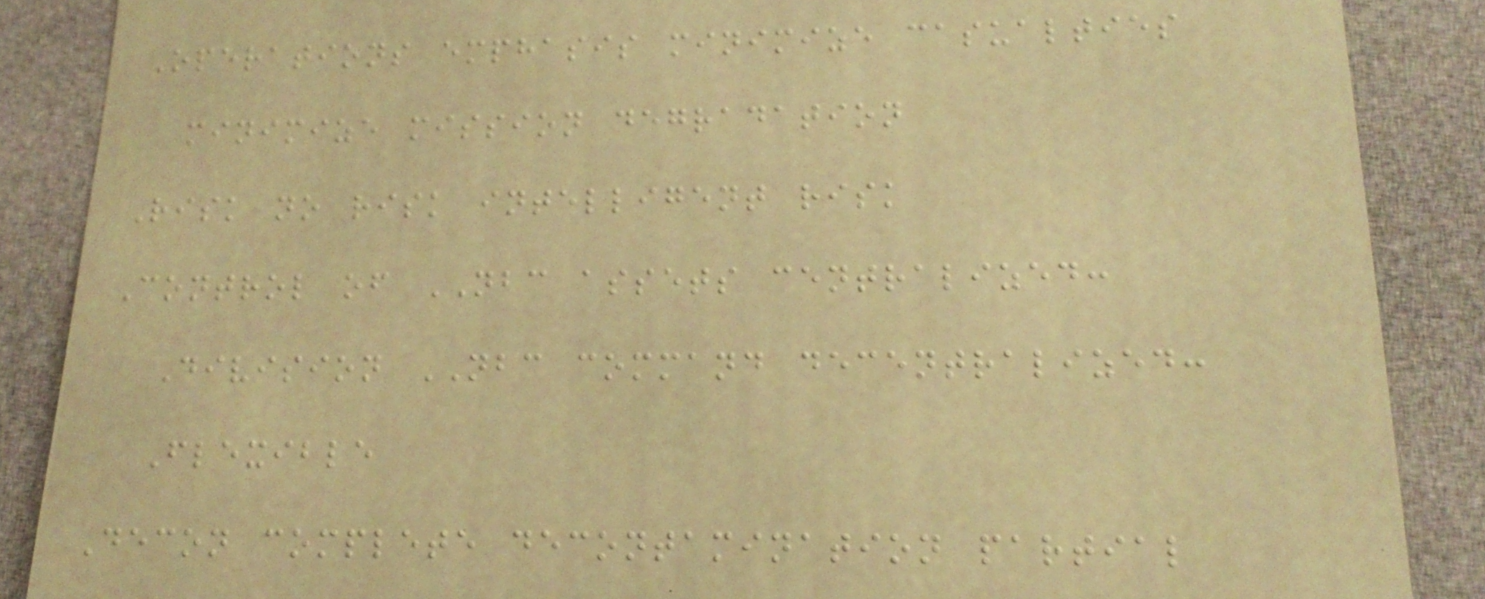Operations emphasis minimize casualties
minimize mission degradation
Risk no risk intelligent risk
Control of NBC assets centralized:
Division NBC command decentralized:
Flexible
Decon complete decontamination partial
